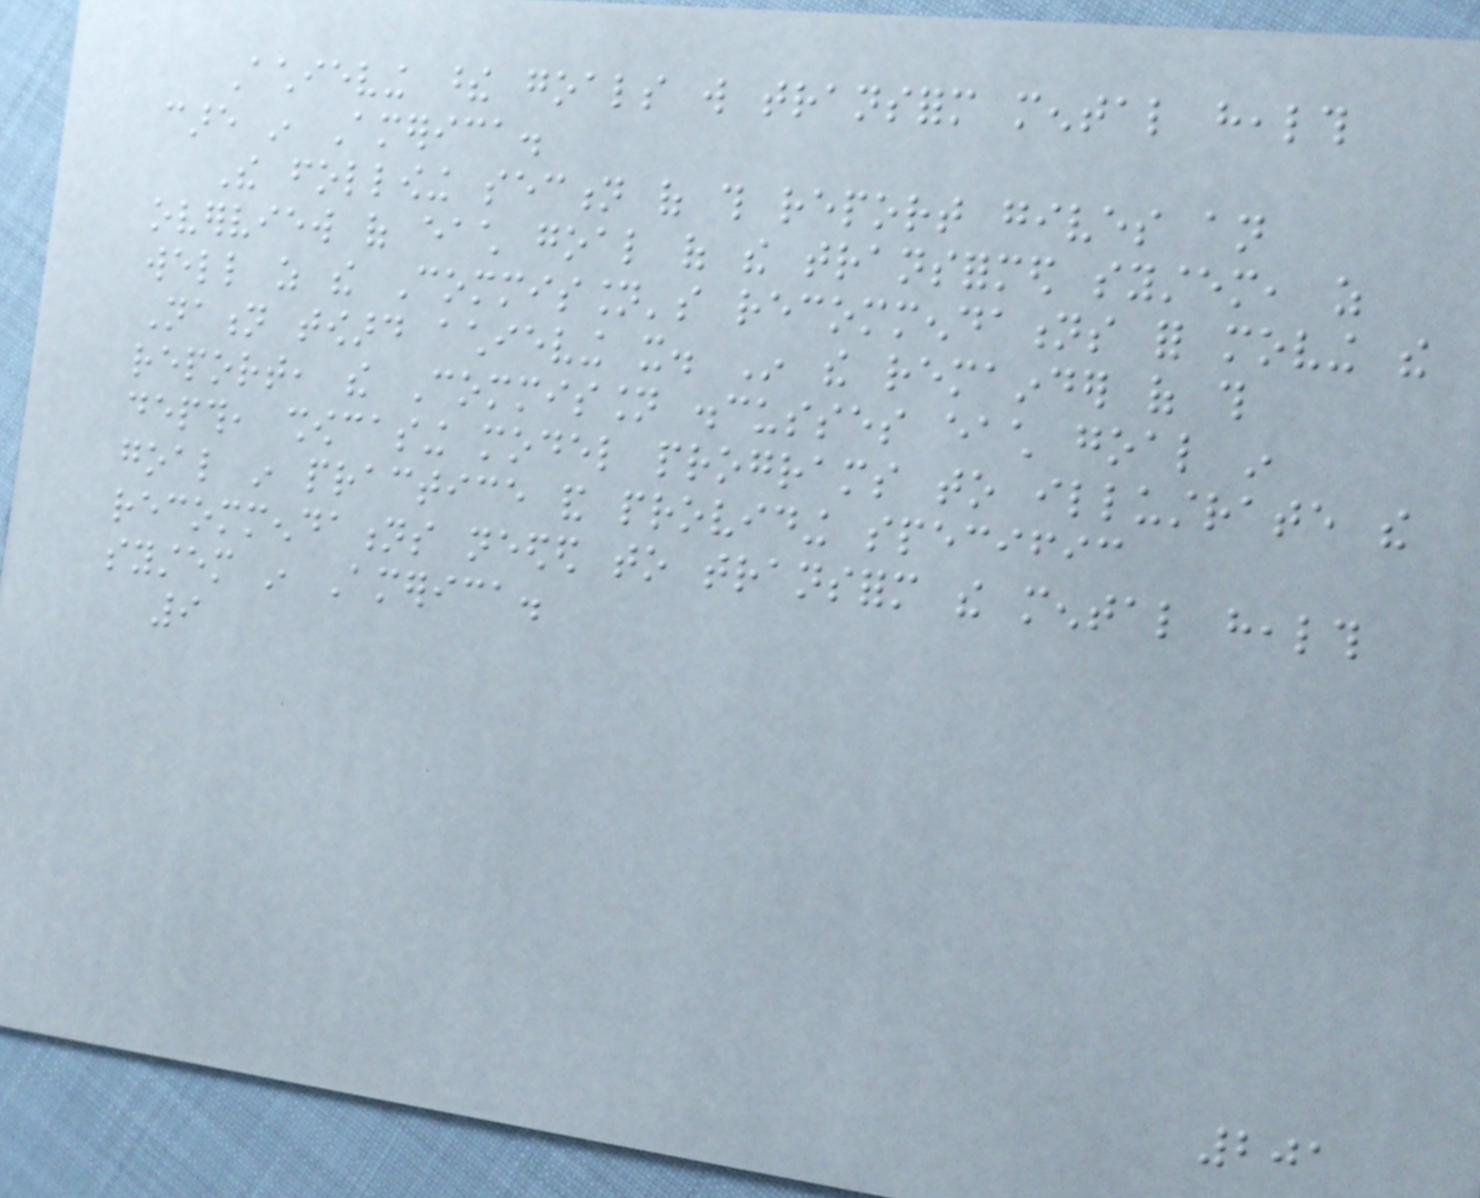Achieving these goals will transform mental health
care in America.
The following section of this report gives an
overview of each goal of the transformed system, as
well as the Commission's recommendations for moving the
Nation toward achieving it. In the remainder of this
report, the Commission discusses each goal in
depth, showcasing model programs to illustrate the
goal in practice and providing specific
recommendations needed to transform the mental health
system in America.
9
201
